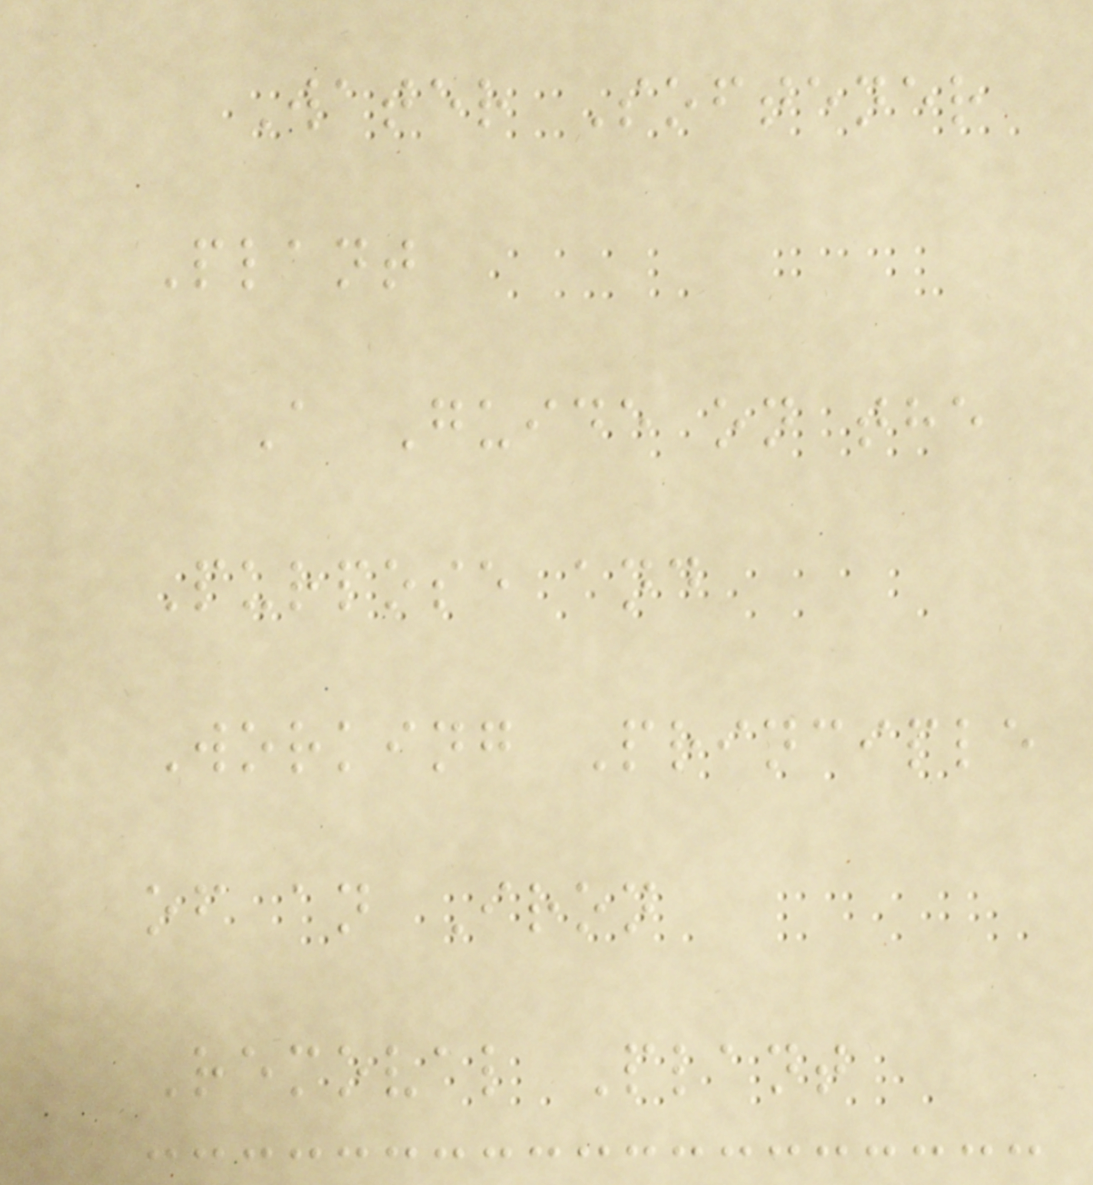Water Softener
Plant
A Guide on the
Purpose and
Working Principle
of an Iron
Removal Plant
